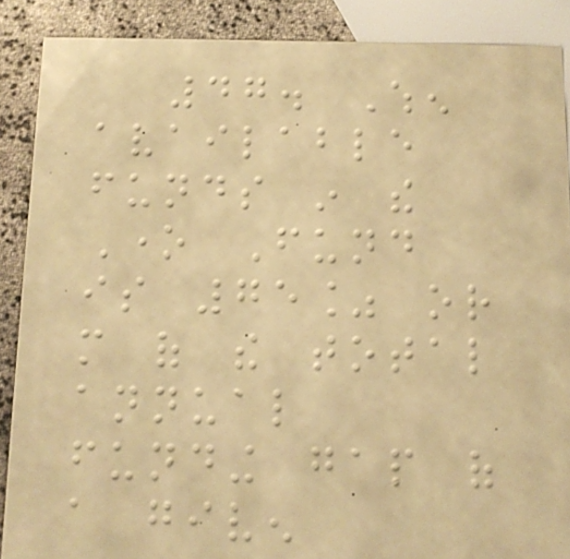47. When
available
funds in the
One Fund
is 75% or
more of the total
annual
funding gap of
a given
